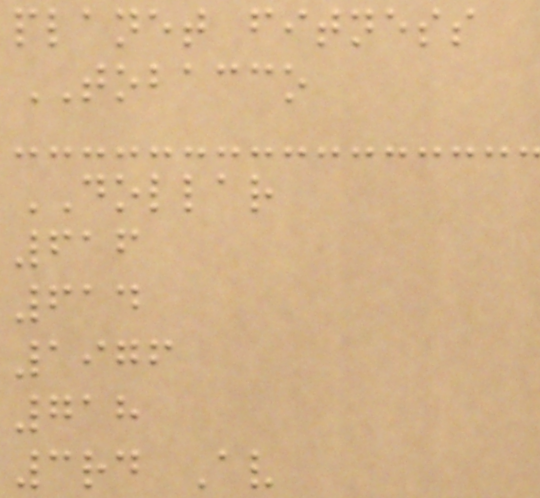planet fitness
TOBACCO
DOLLAR
616
614
1976
718
3rd Av
